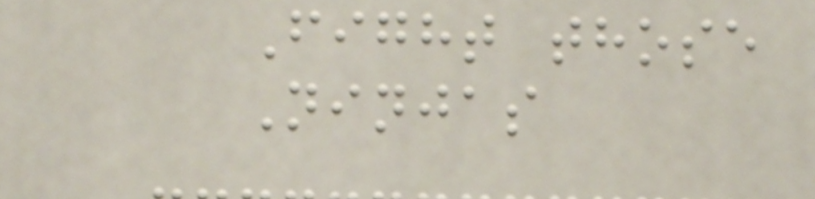Fight those
Ninjas
